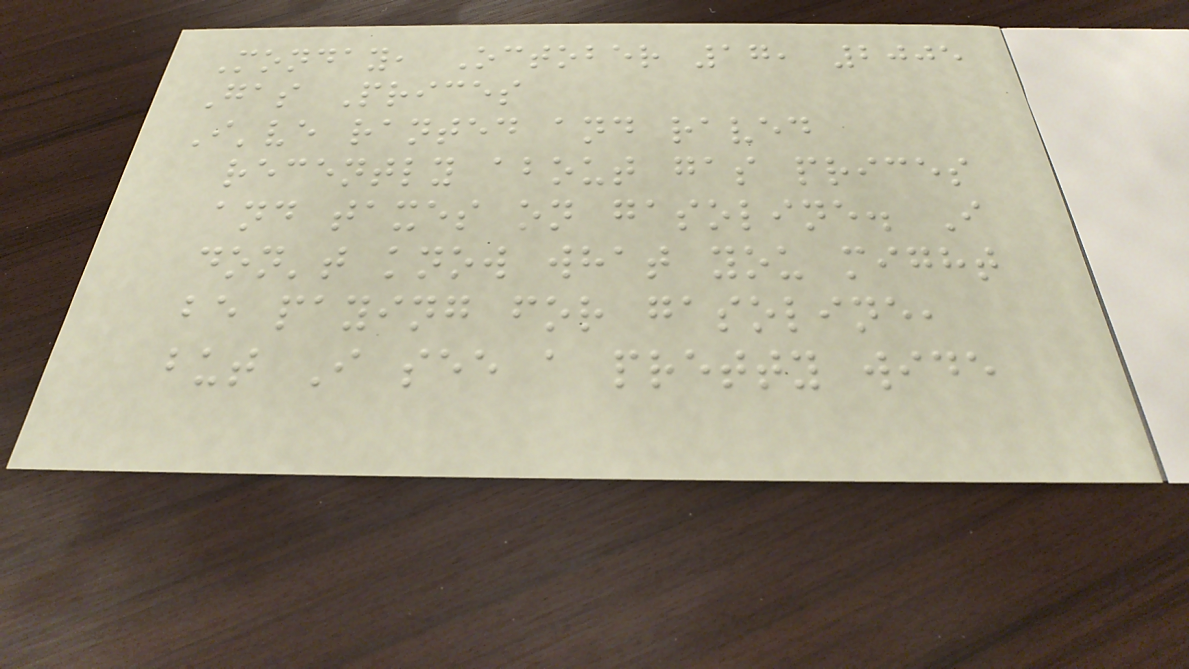Monday, October 17, 2005
Gas Prices
I've ranted and raved
recently about gas prices
and taxes on gasoline. I
don't know what you might
be paying for gasoline,
but I see a pretty wide
